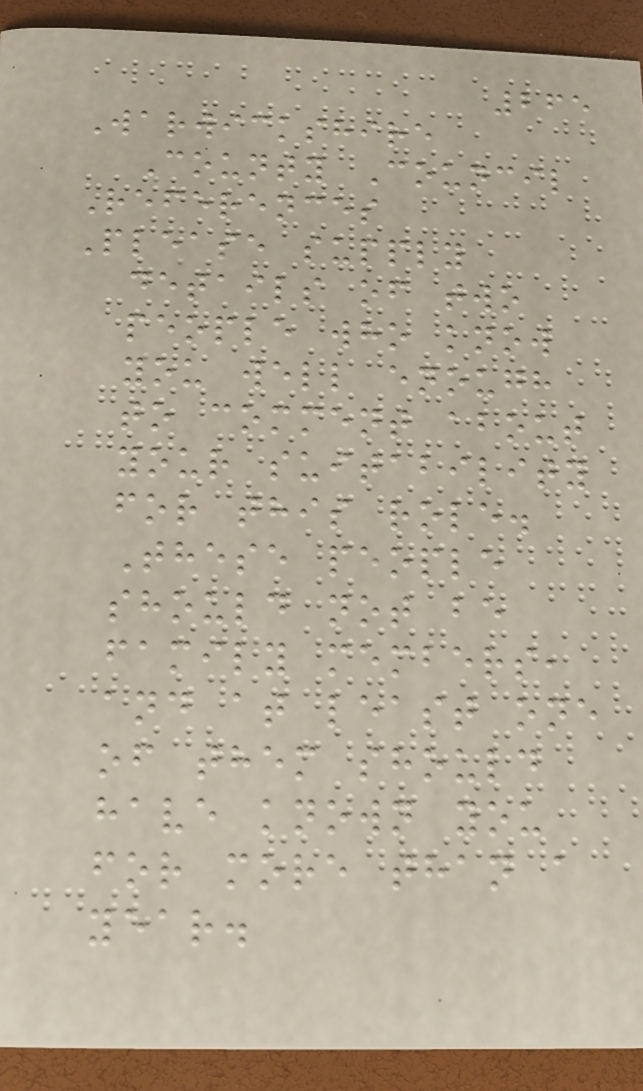265
Warwickshire
County Council
References
Please supply
details of two
people who know
you well enough
to comment about
your suitability
for this role.
These people
should not be
family members,
and at least one
of them should
have known you
for more than a
year.
